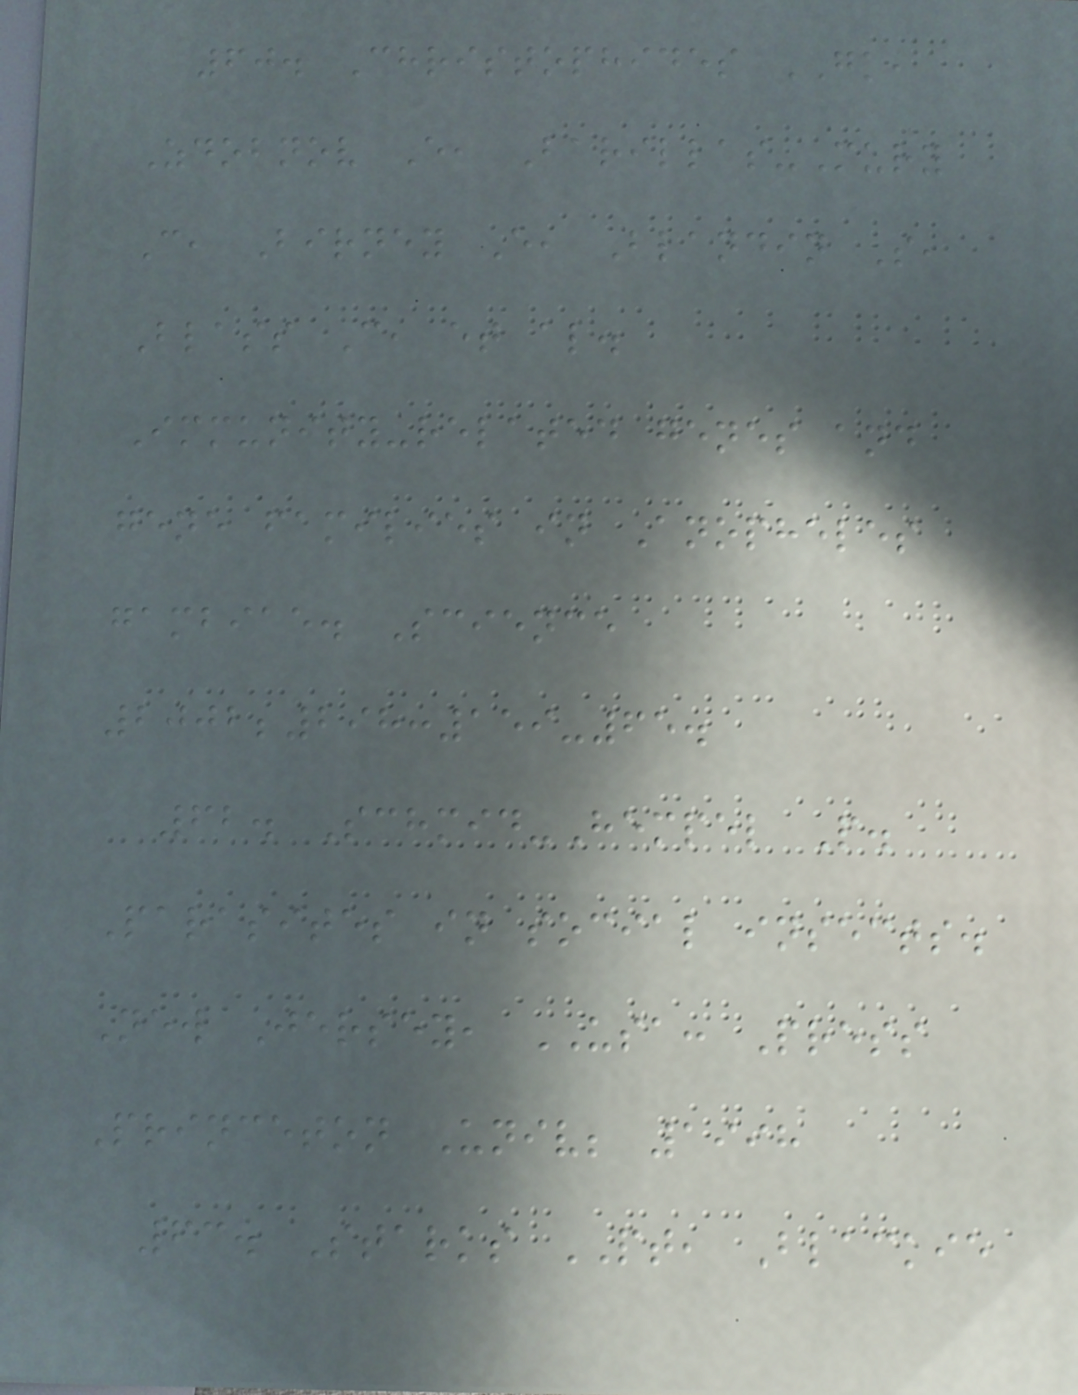60. Christophides GK,
Zdobnov E, Barillas-Mury
C, Birney E, Blandin S,
Blass C, et al.
Immunity-related genes and
gene families in Anopheles
gambiae. Science
2002;298:159-65.
62. Schmid-Hempel P.
Parasites in social insects.
New Jersey, USA: Press
Princeton Univ; 1998
63. Starks PT, Blackie
